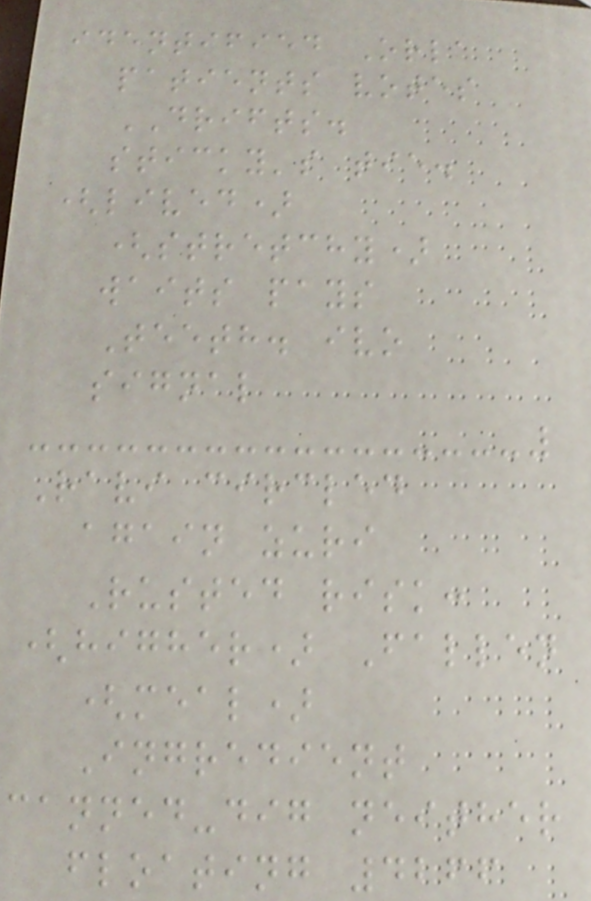identified Orla
patients votes
DRIFTS.
sticky's tie.
(lived)
(stretchy)
waits pays
Teeth. ivo
signal
Ravi circled
again zuri
Rusted risk:
(higher) Fallen
(meal)
Ingredient
canned-dig neither
floating 4266
